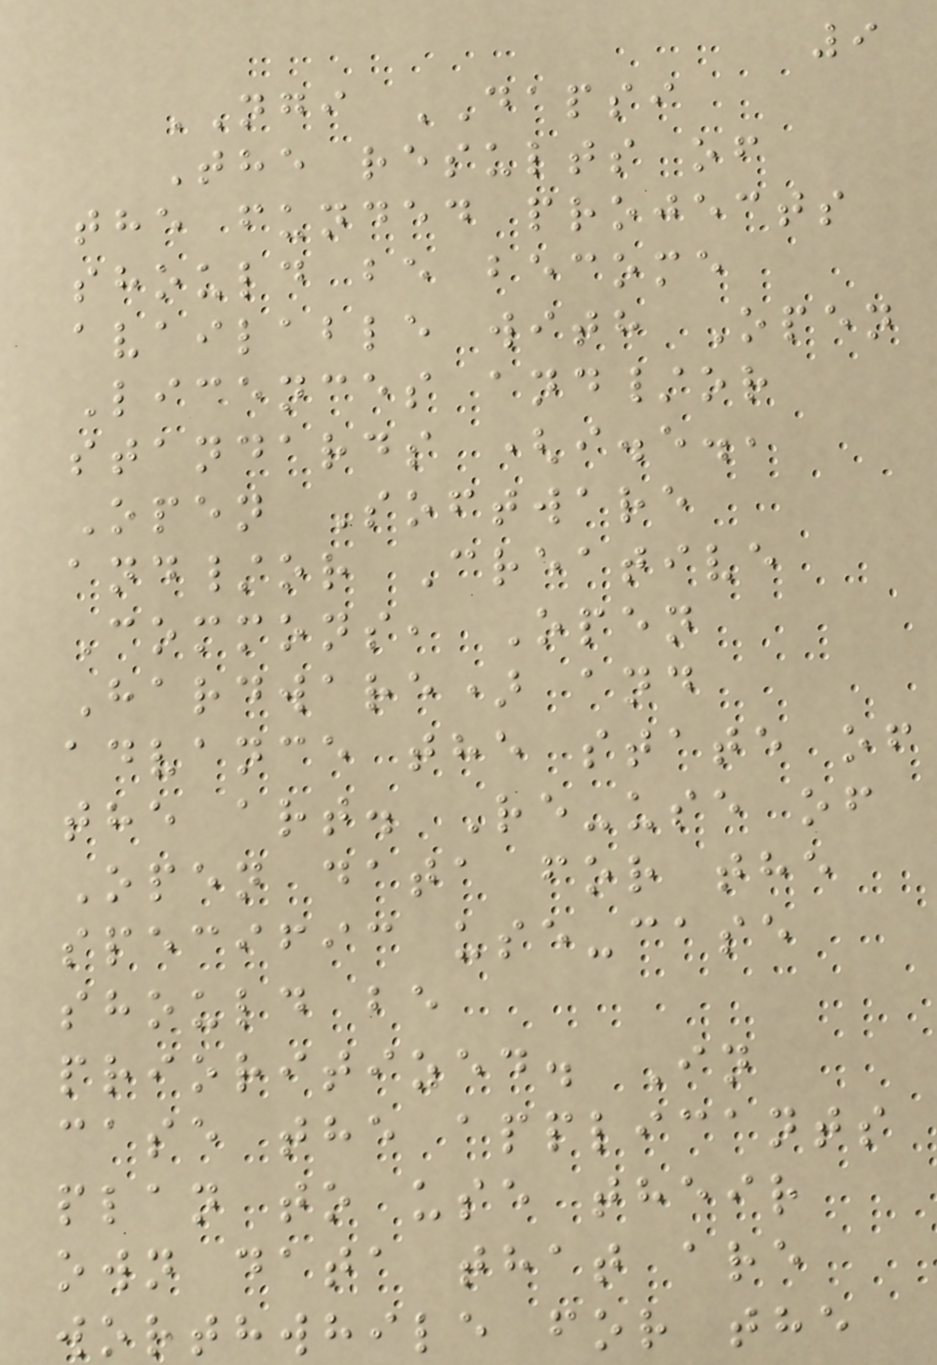9
NGI DAPSI
The results of
the funded projects
should be become
available with Open
Licences and/or
standards (i.e.,
Open Software
and/or Creative
Commons, Open
Hardware) and
advance the state of
the art. Re-use of
Open data for the
specific use-case
should be
prioritized. In
case the applicants
plan to use their
own data that are
worthwhile for the
